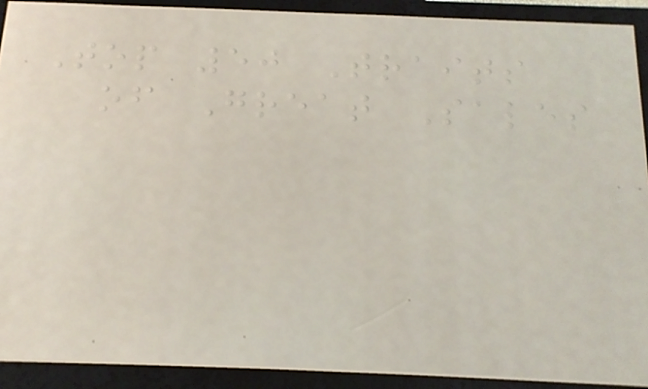Top 50 Traits
of Great Sales
